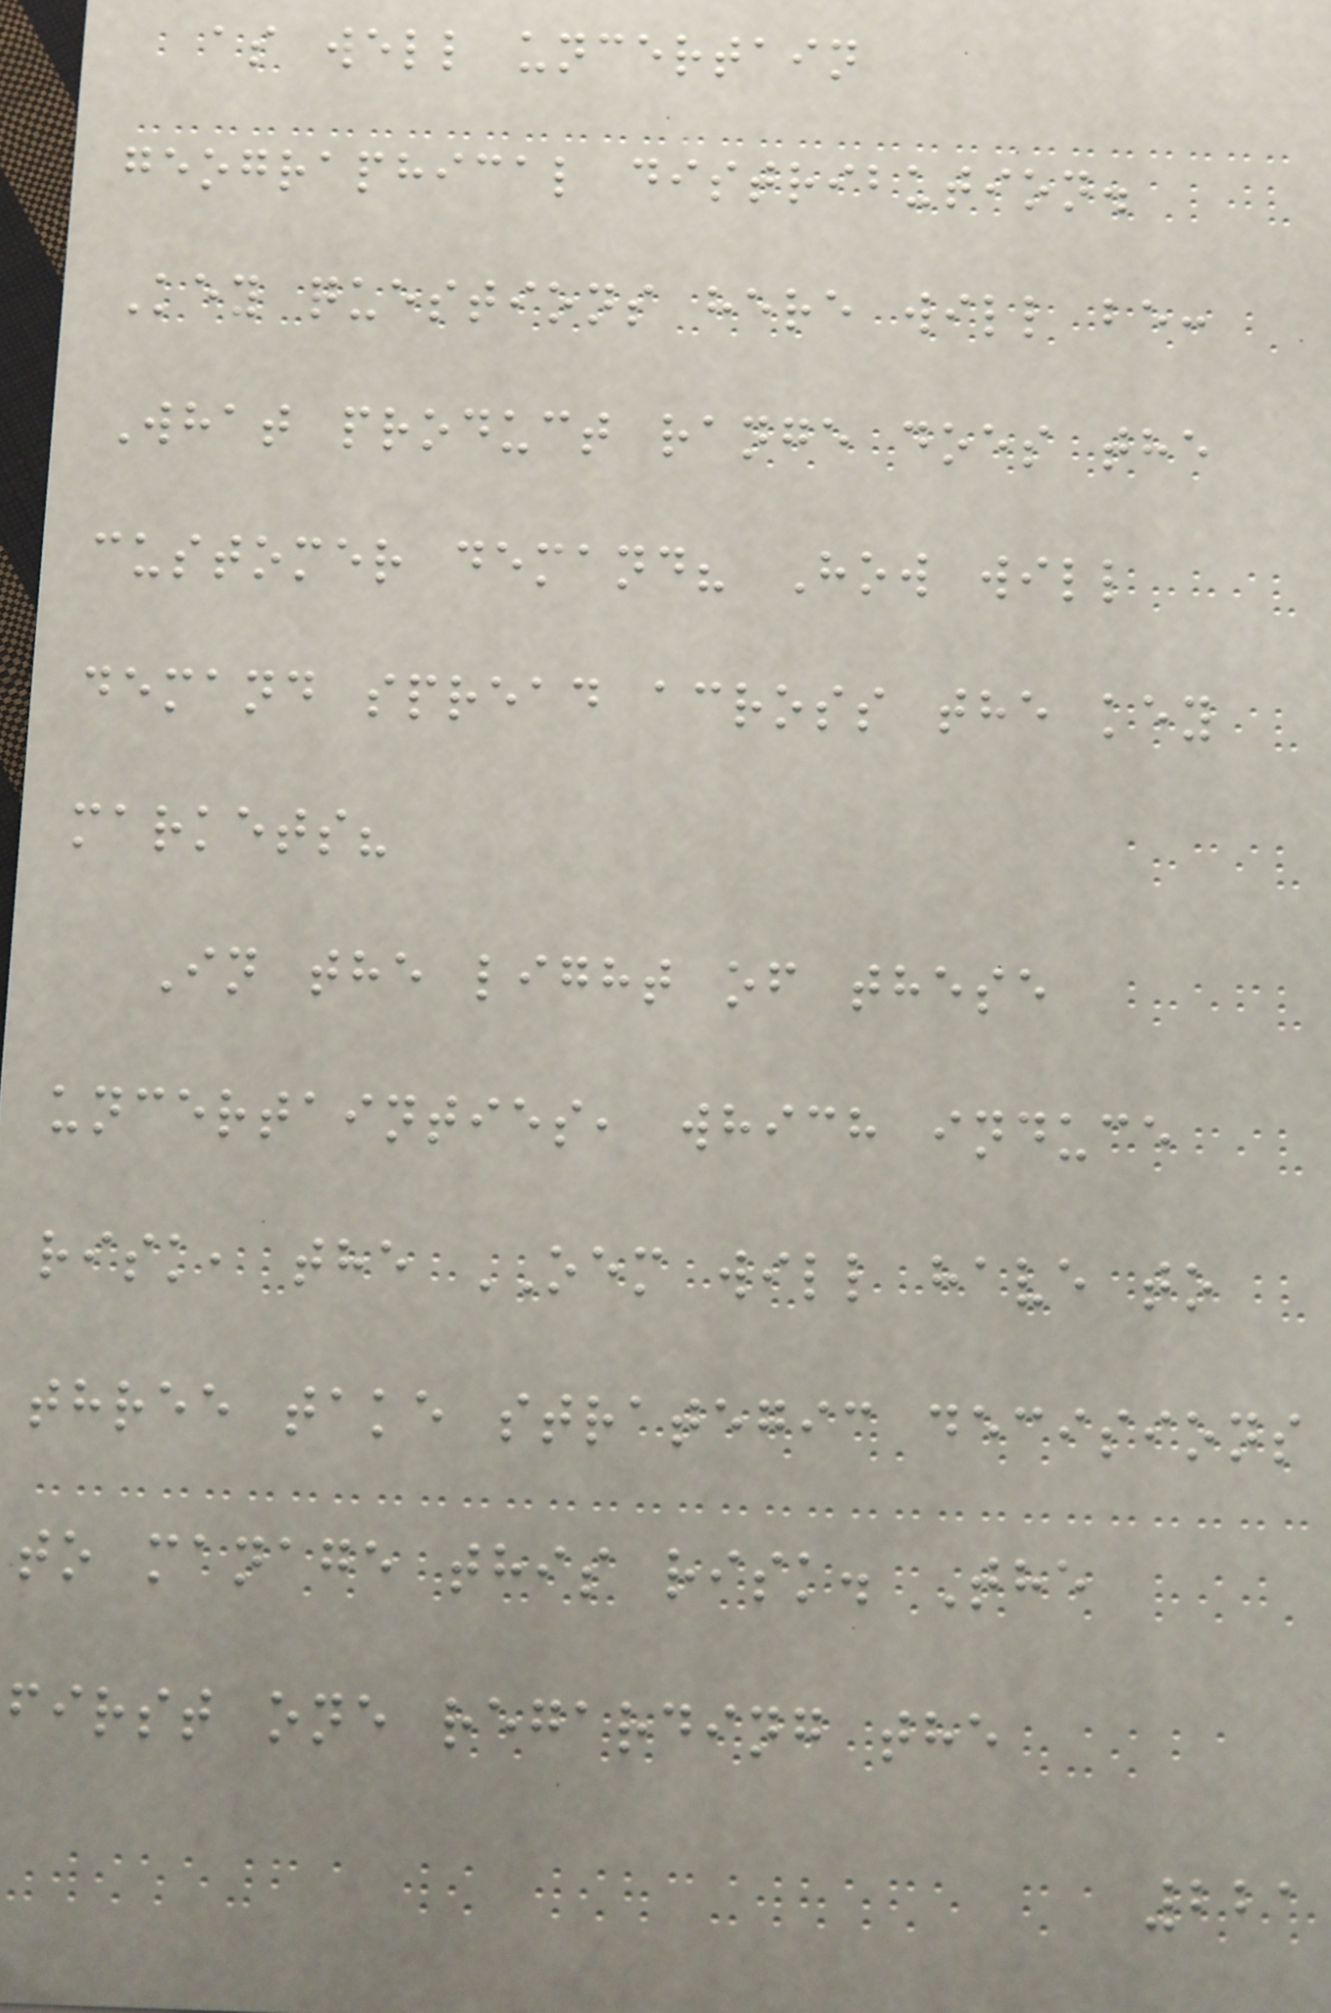as well uncertain
geographical distribution.
Key questions here will be:
What product range does the
customer demand? How will
demand spread across the key
markets?
In the light of these
uncertainties, which induce
risk, the OEM will have to
three take strategic decisions
to manage this risk. The
first one regarding the
221
